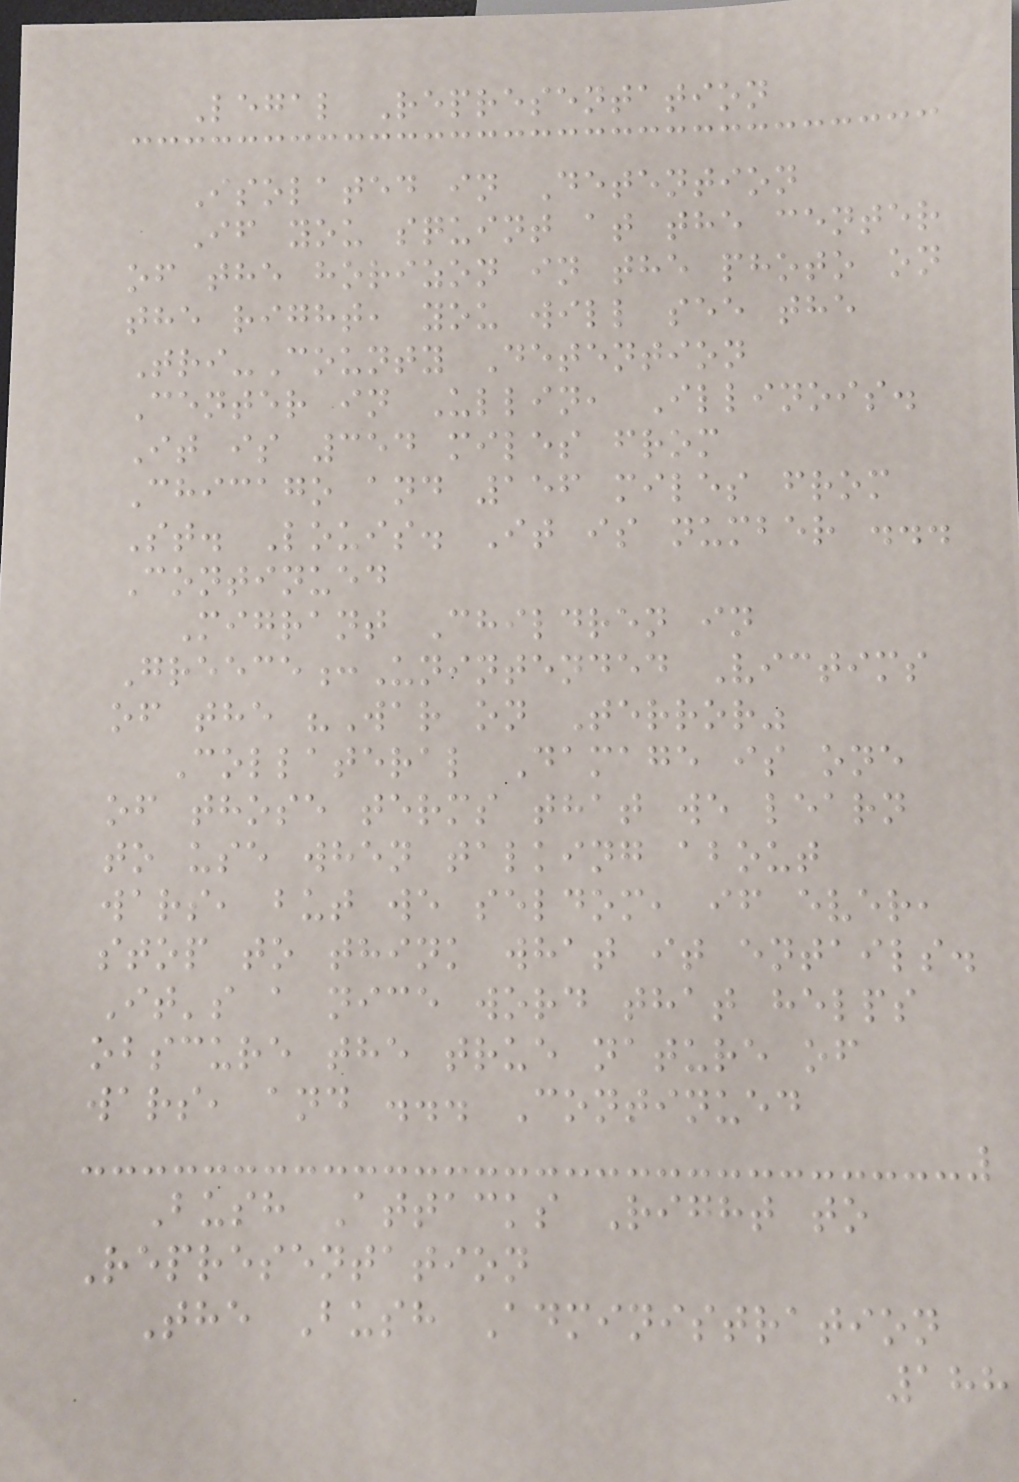Legal Representation
Isolated in Detention
If you squint at the center
of the horizon in the photo on
the right, you will see the
Tri-County Detention
Center in Ullin, Illinois.
It is 354 miles from
Chicago and 156 miles from
St. Louis. It is number ...
Continued
Migrant Children in
Greece:Unintended Victims
of the "War on Terror"
Collateral Damage is one
of those terms that we learn
to use when talking about
wars, but we seldom, if ever,
stop to think what it entails.
It's a nice word that helps
obscure the true nature of
wars, and ... Continued
Bush Attacks Right to
Representation
The Bush Administration
188
